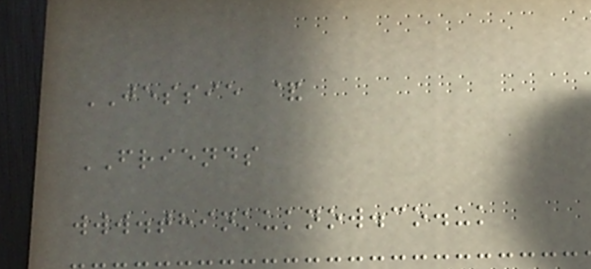JESSIE &
FRIENDS
www.thinkuknow.co.uk
